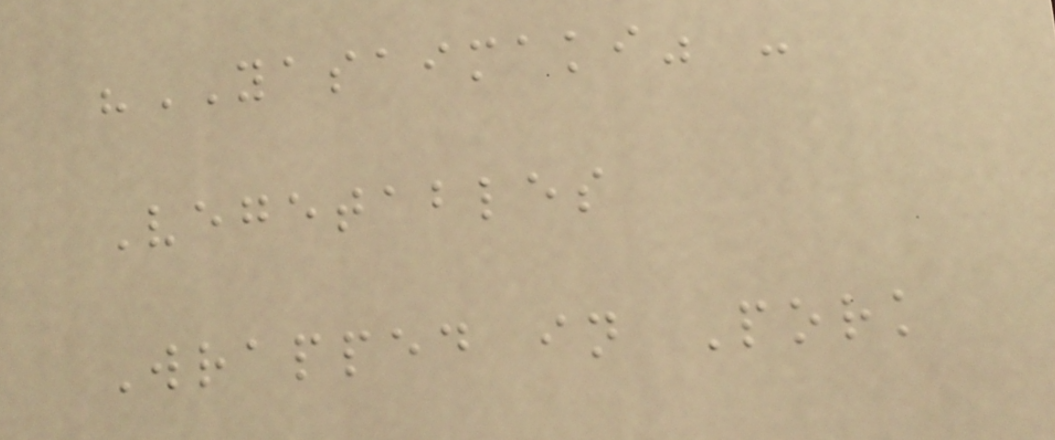"YASAIMAKI" -
Vegetables
Wrapped in Pork
